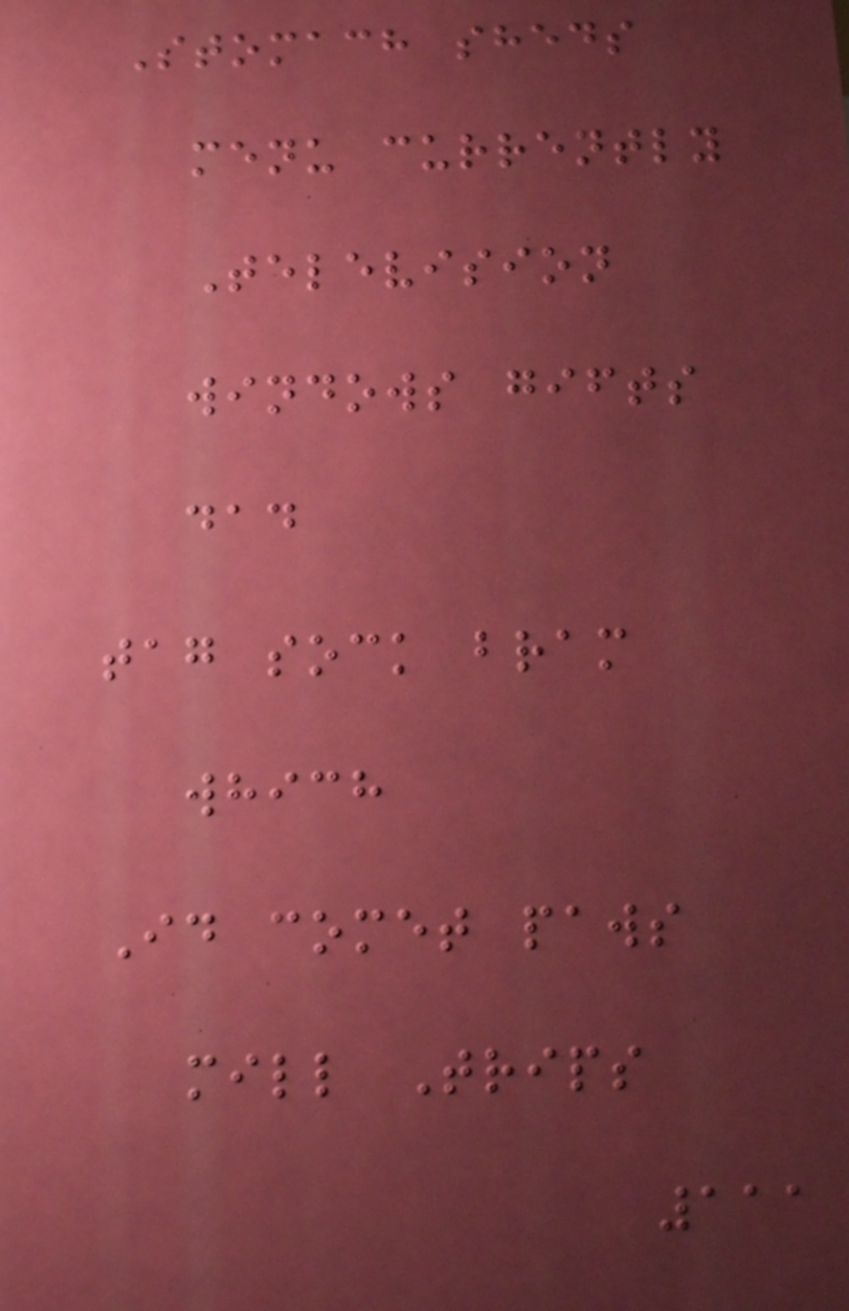Stomach sheds
menu currently
Television
windows gifts
dad
tag sock bram
which
Id comet paws
mill Trips
111
